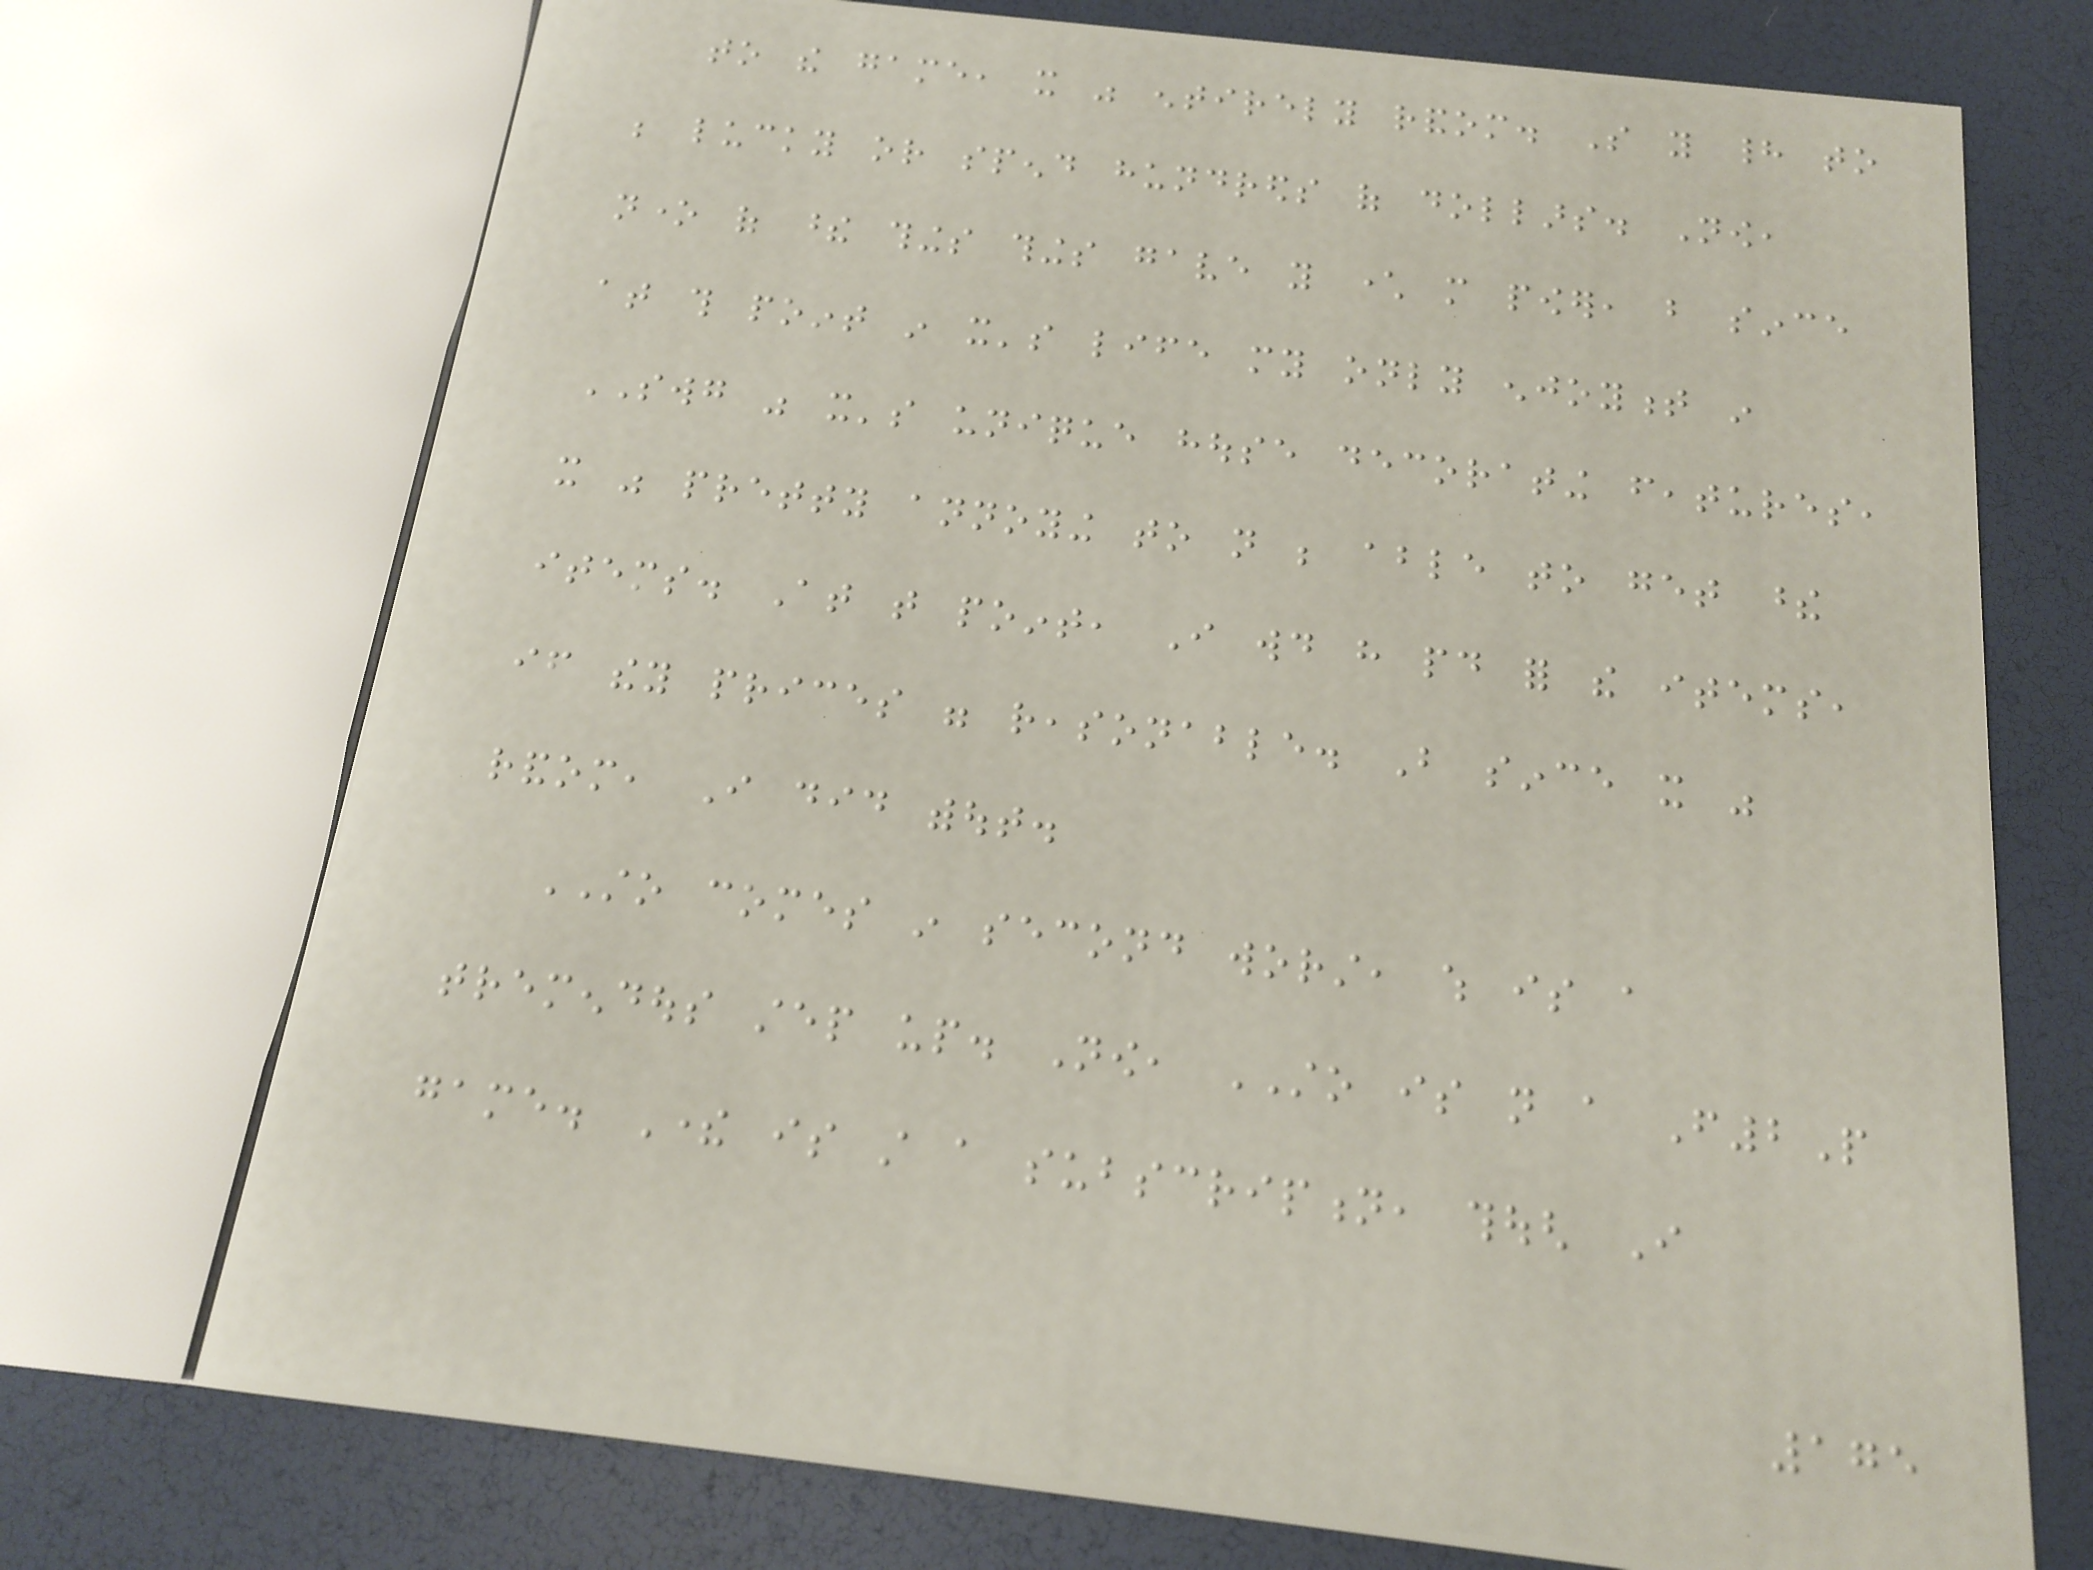to the game, it was entirely random. So you had to
be lucky or spend hundreds of dollars. Now,
none of these things things gave you character more power, but since
at this point in it's life my only enjoyment in
SWG was it's unique house decorating features,
it was pretty annoying to not be able to get these
items. At that point, I would have paid for the items,
if they prices were reasonable. But since it was
random, I did without.
STO comes in second worst, which is a
tremendous step up. Now, STO is not a F2P
game. There is still a subscription, though I
175
